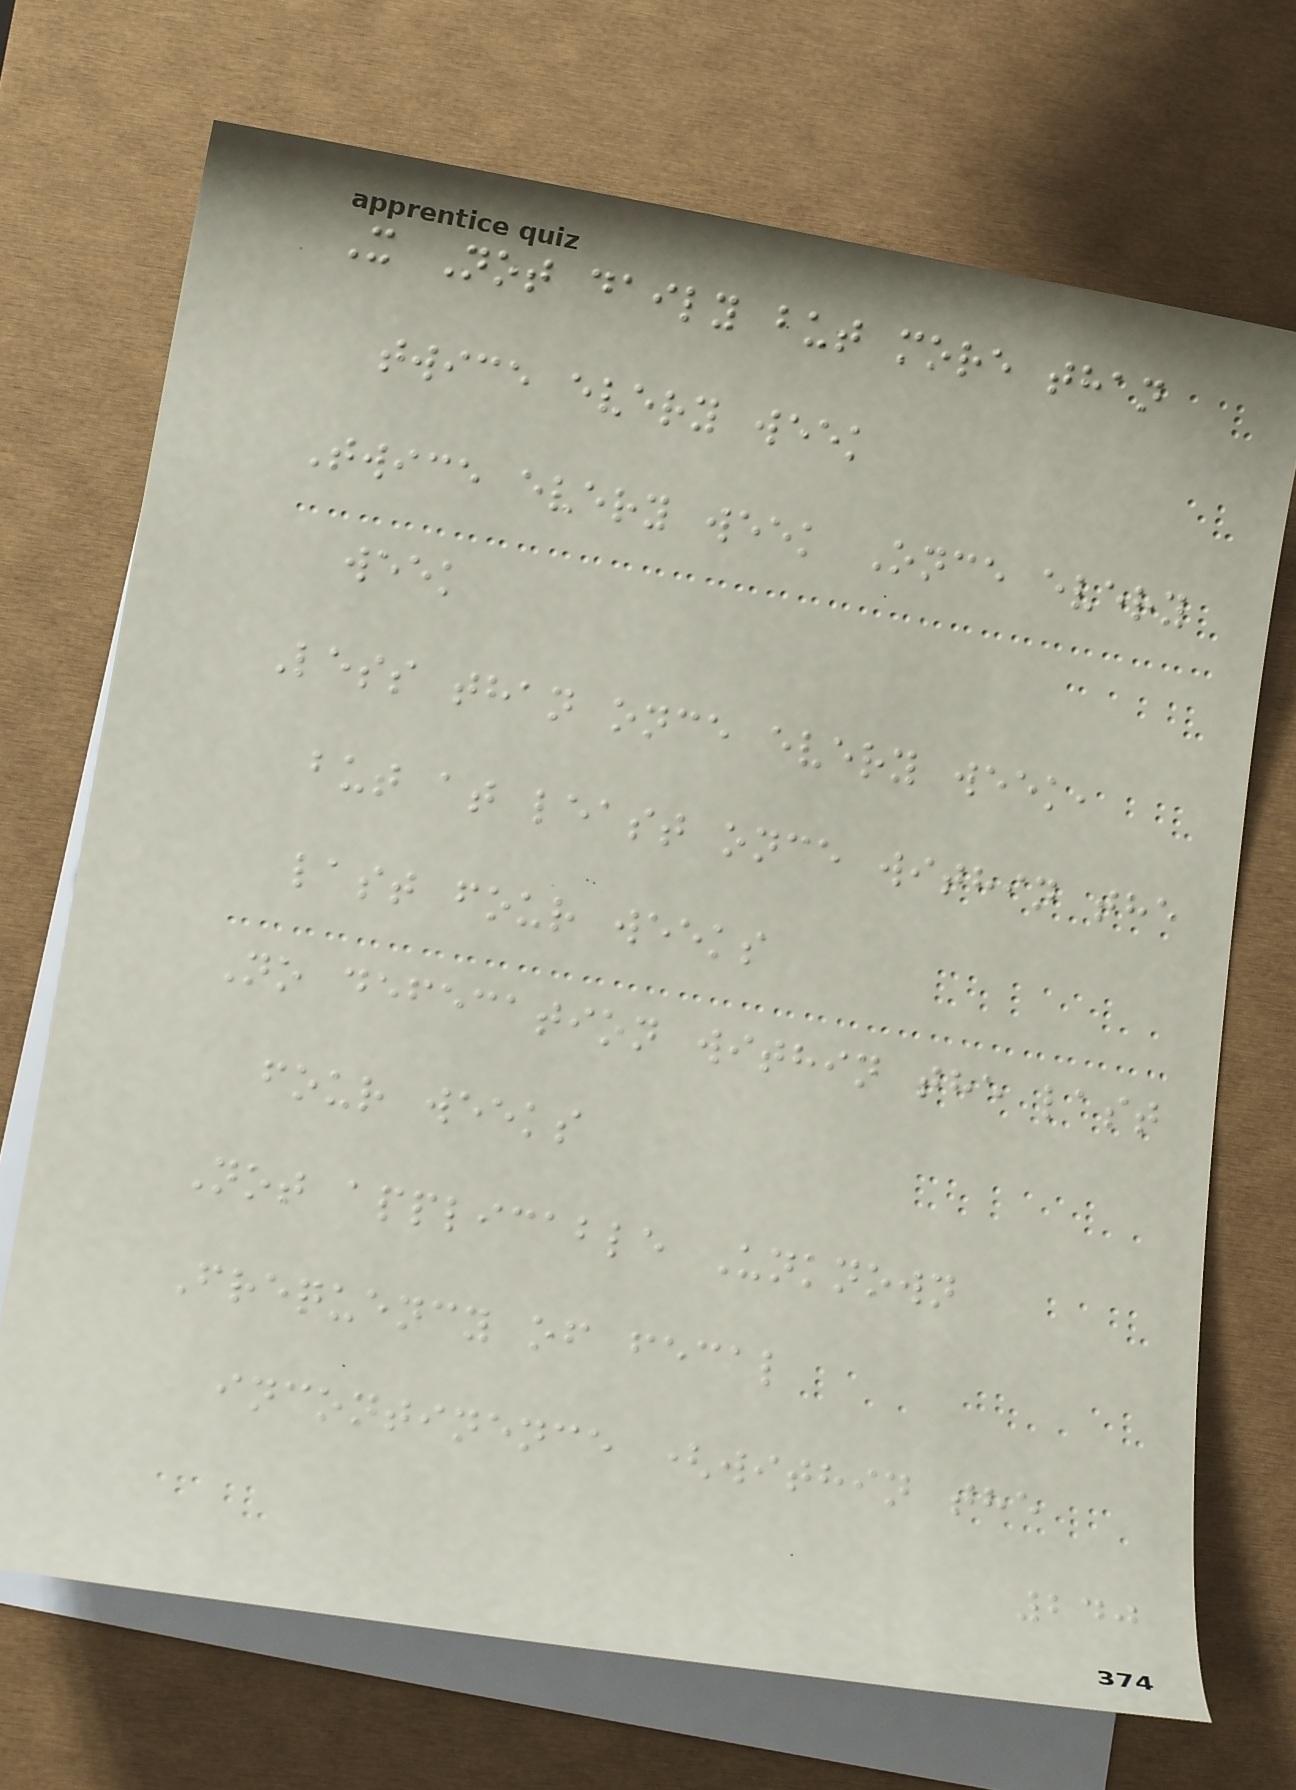X Not daily but more than
twice every week
Twice every week Once every
week
Less than once every week,
but at least once within the
last four weeks
No defecation within the last
four weeks
Not applicable Unknown
Frequency of fecal
incontinence (within the
240
